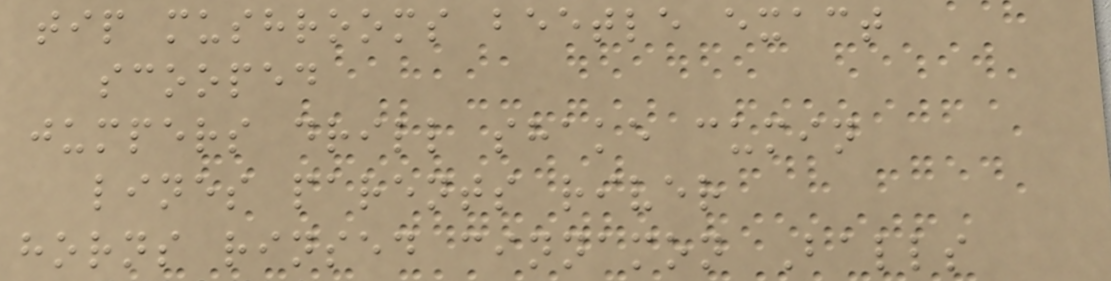tip mushrooms beetle exact
scooped
jumpers drill shake cumin
lines parents river
horns rinsed cinnamon Balls
